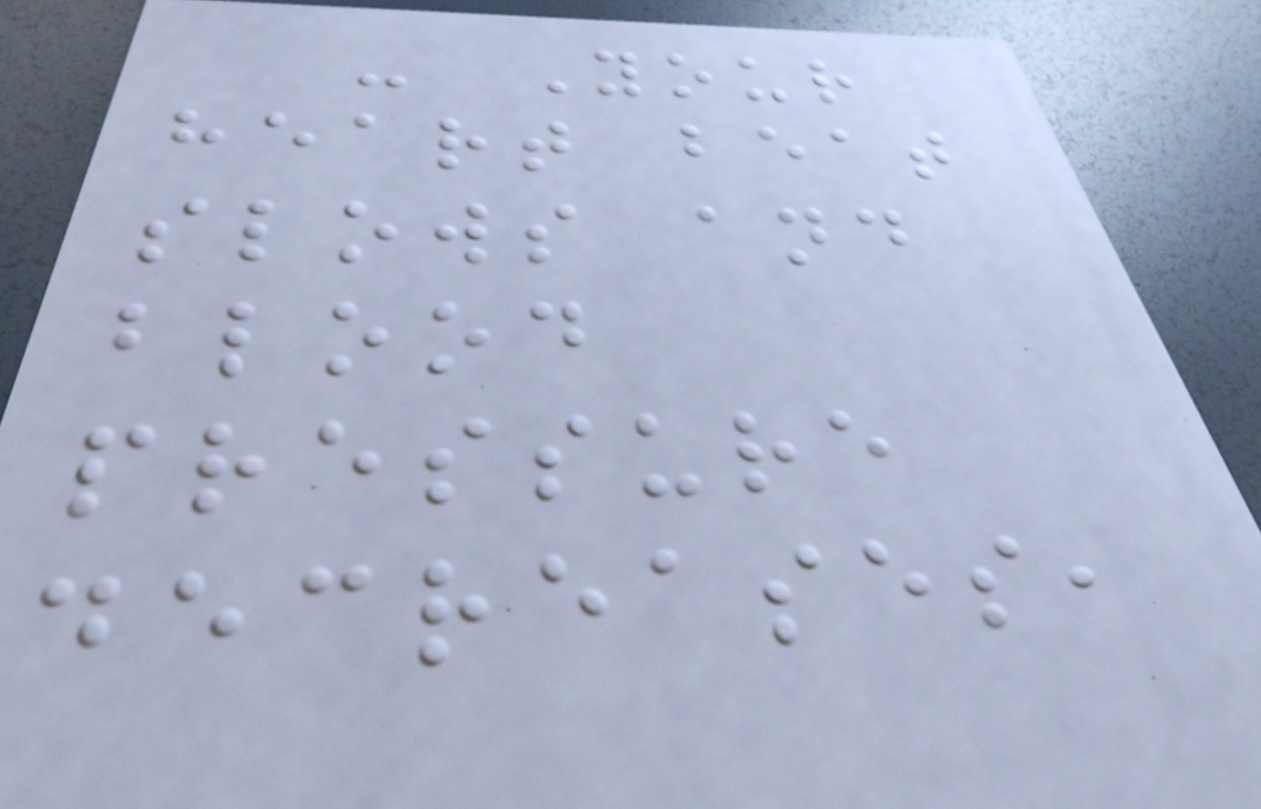- Your
heart beat
slows and
blood
pressure
decreases,
